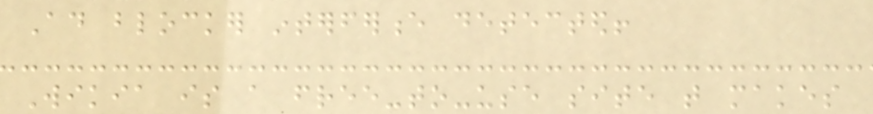Ad blocker interference detected!
Wikia is a free-to-use site that makes
